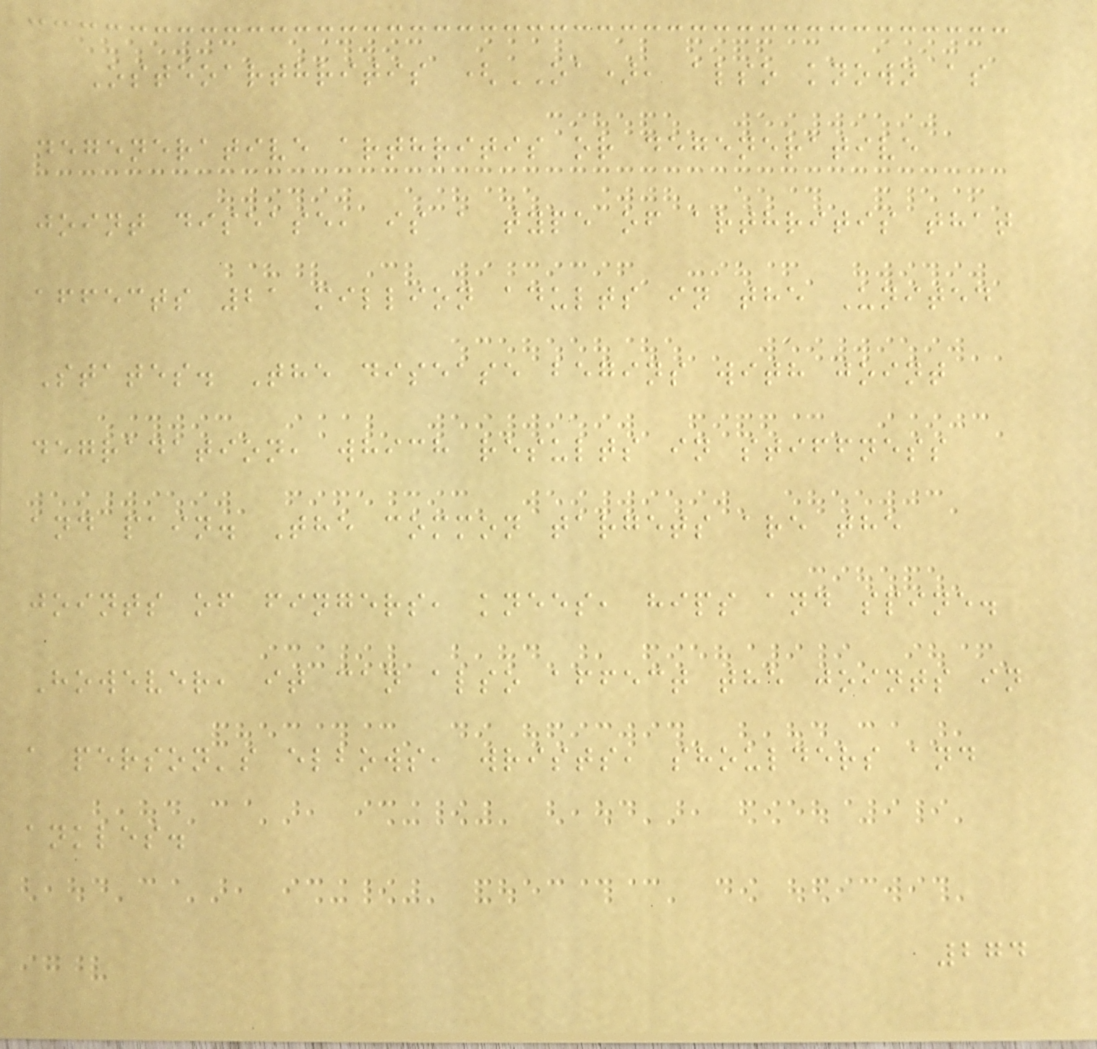Osteoarthritis (OA), also known as
degenerative arthritis or degenerative
joint disease, is a type of arthritis that
affects 21 million adults in the United
States. The disease begins with joint
degradation, which results in stiffness
and pain. The common targets are the
joints of fingers, knees, hips and spine.
However, it can also affect the joints in
a person's elbows, wrists, shoulders and
ankles.
274
